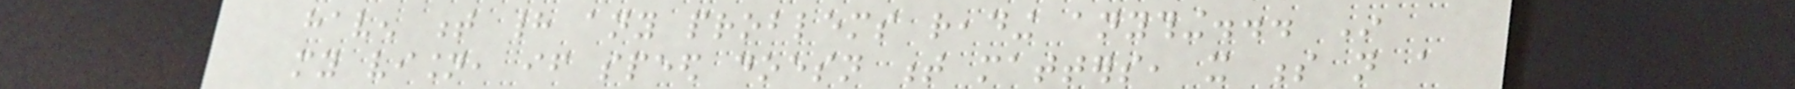haven t had any problems reading anything... In
my vision, if speed doesn t matters, it s not a
